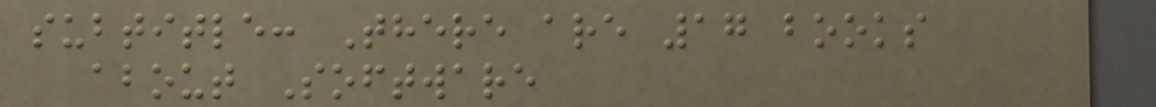subtitle: There are 17 books
about Software
